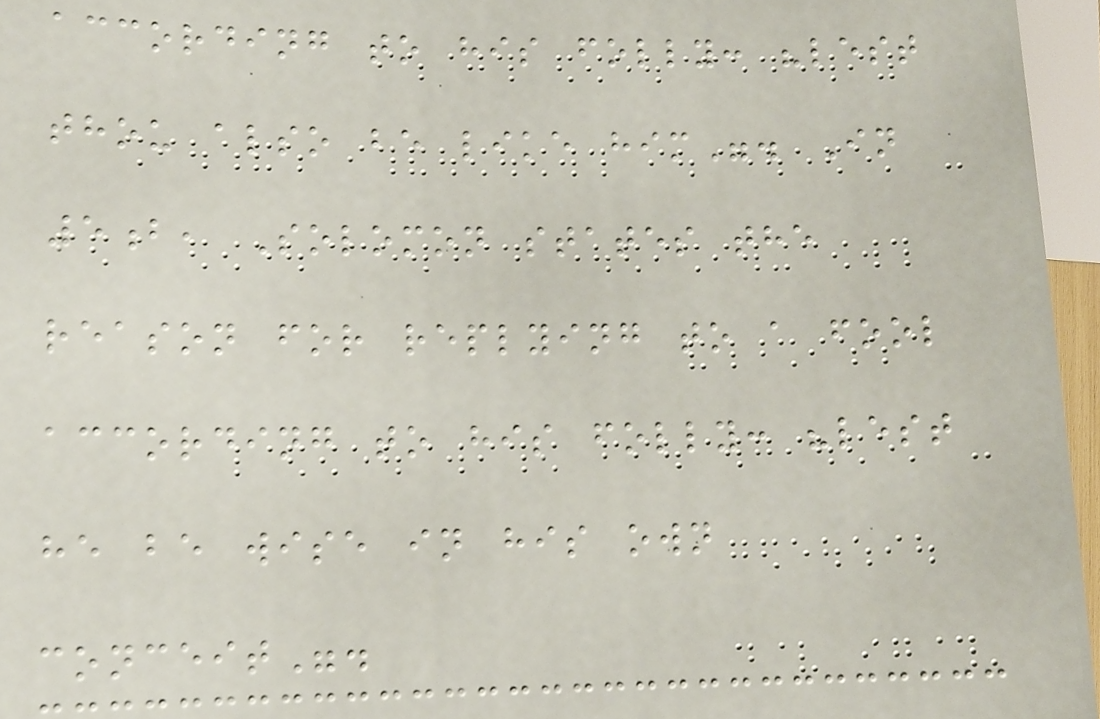according to his folly: "lest
thou also be like him". In
5b, Solomon states the
reason for replying to a fool
according to his folly: "lest
he be wise in his own
conceit".
